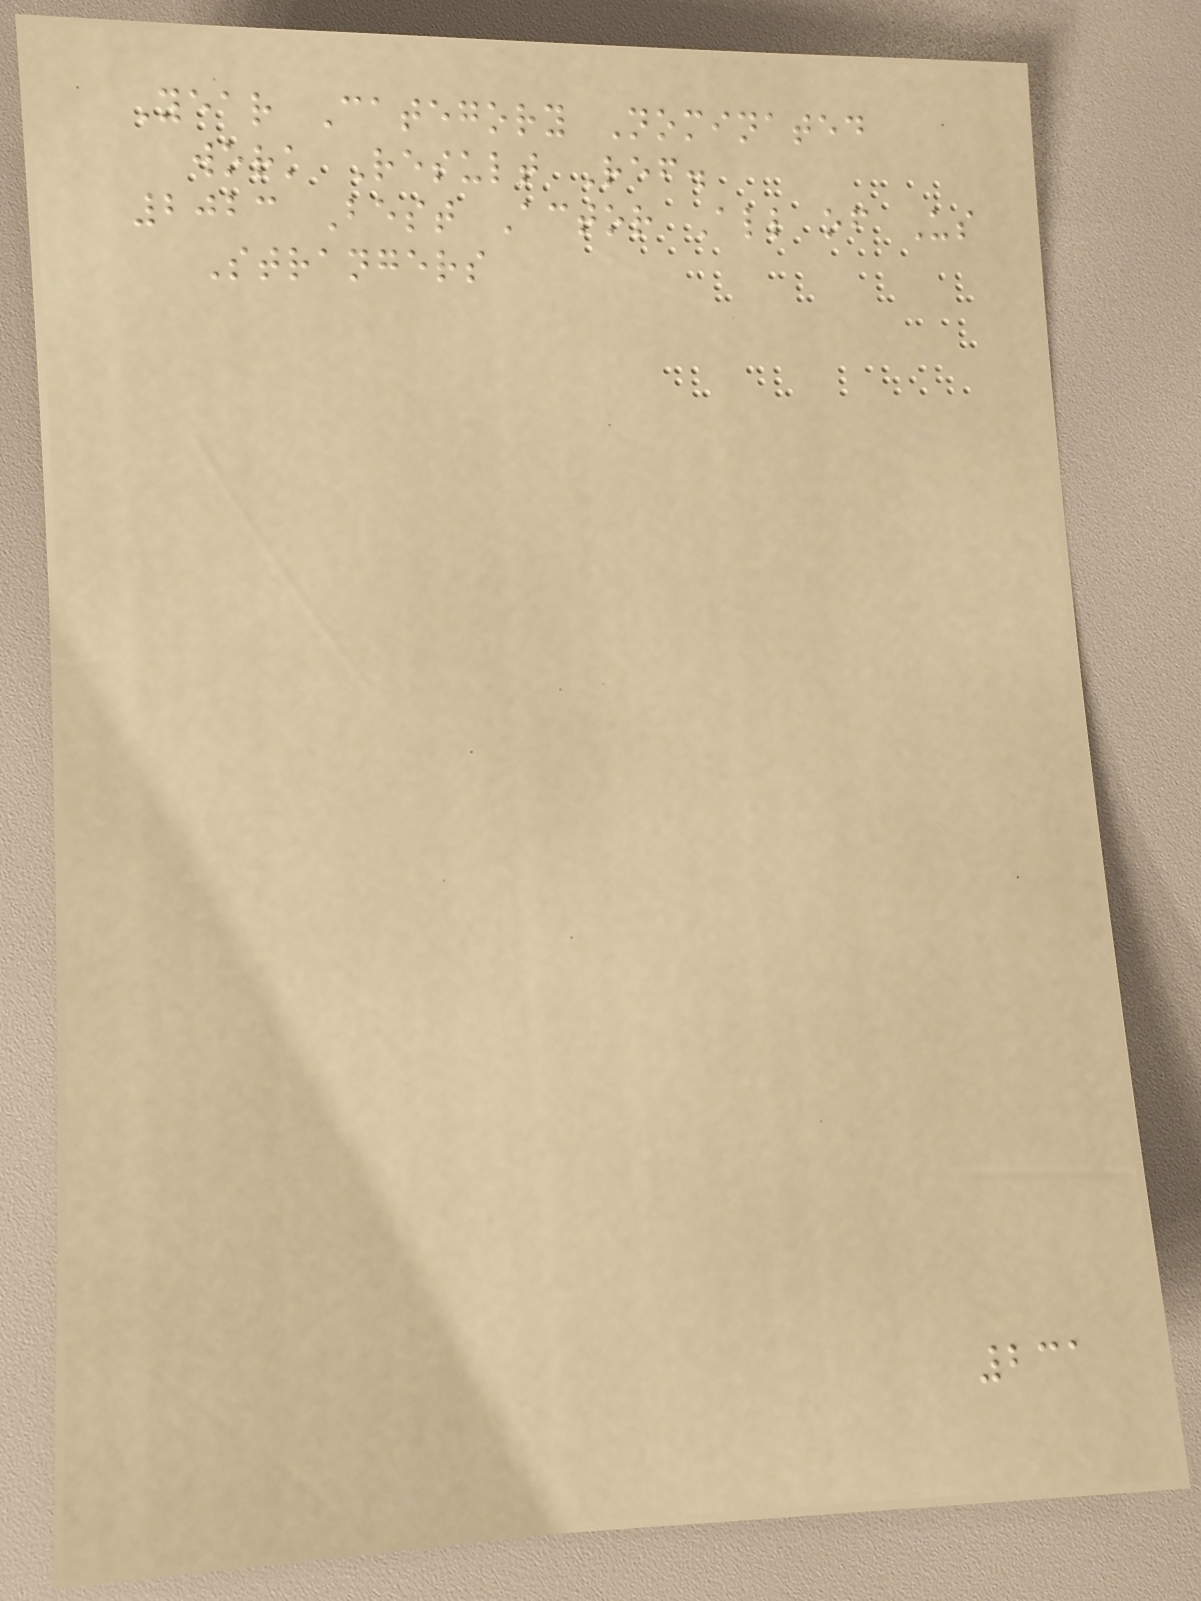Year Category Nominated
work Result Ref.
2023 Best Actor All of Us
Strangers
231
